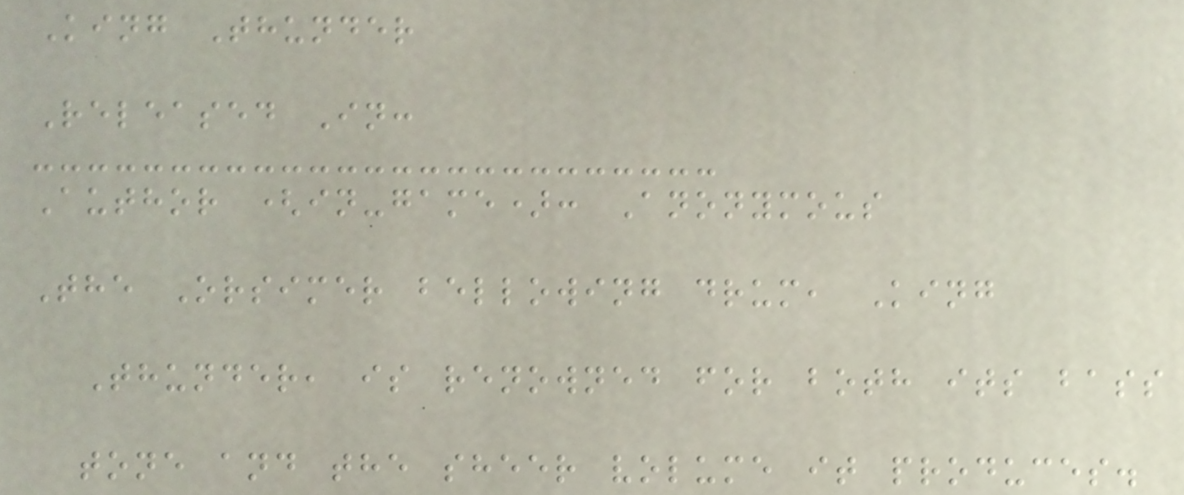King Thunder
Released In:
Author (in-game): Anonymous
The Orsimer bellowing drum, King
Thunder, is renowned for both its bass
tone and the sheer volume it produces.
